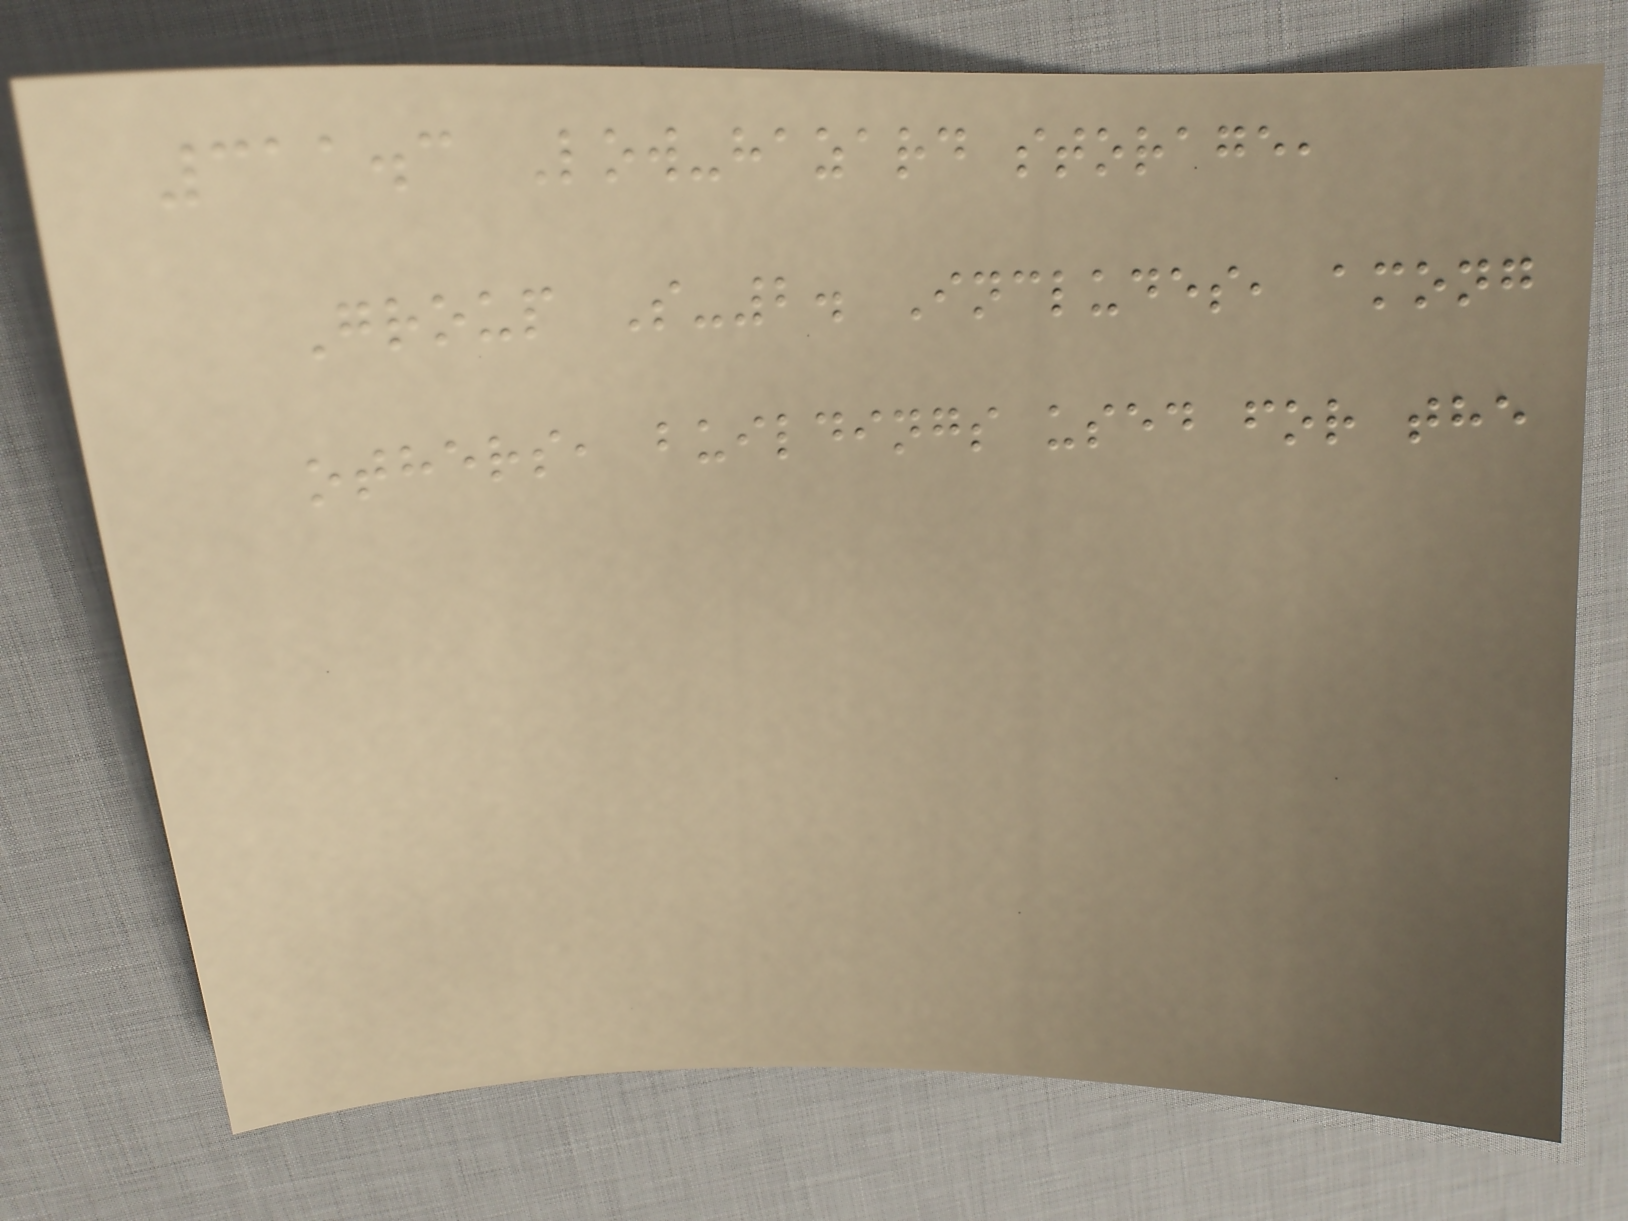311.3 Low-hazard storage,
Group S-2. Includes, among
others, buildings used for the
